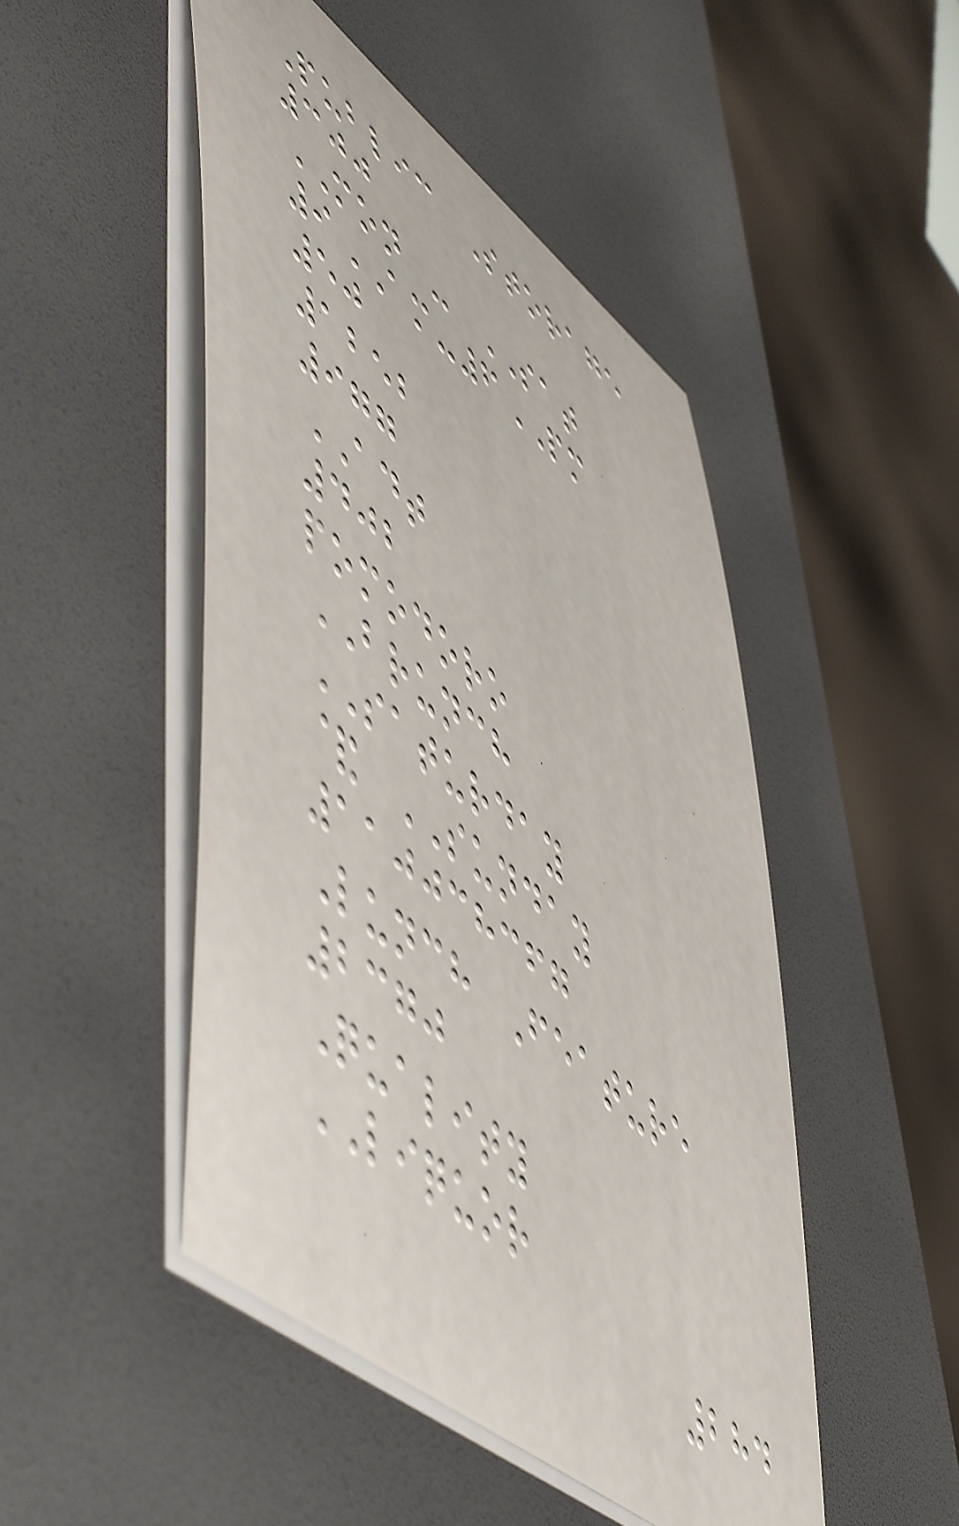Public Storage
300
MON - SAT
9AM-6PM
50
1252
977
ADT
402
pomodoro
BRUNCH
SATURDAY
& SUNDAY
110038367
Lunch Feature
2370
Quality
LIQUOR
284
